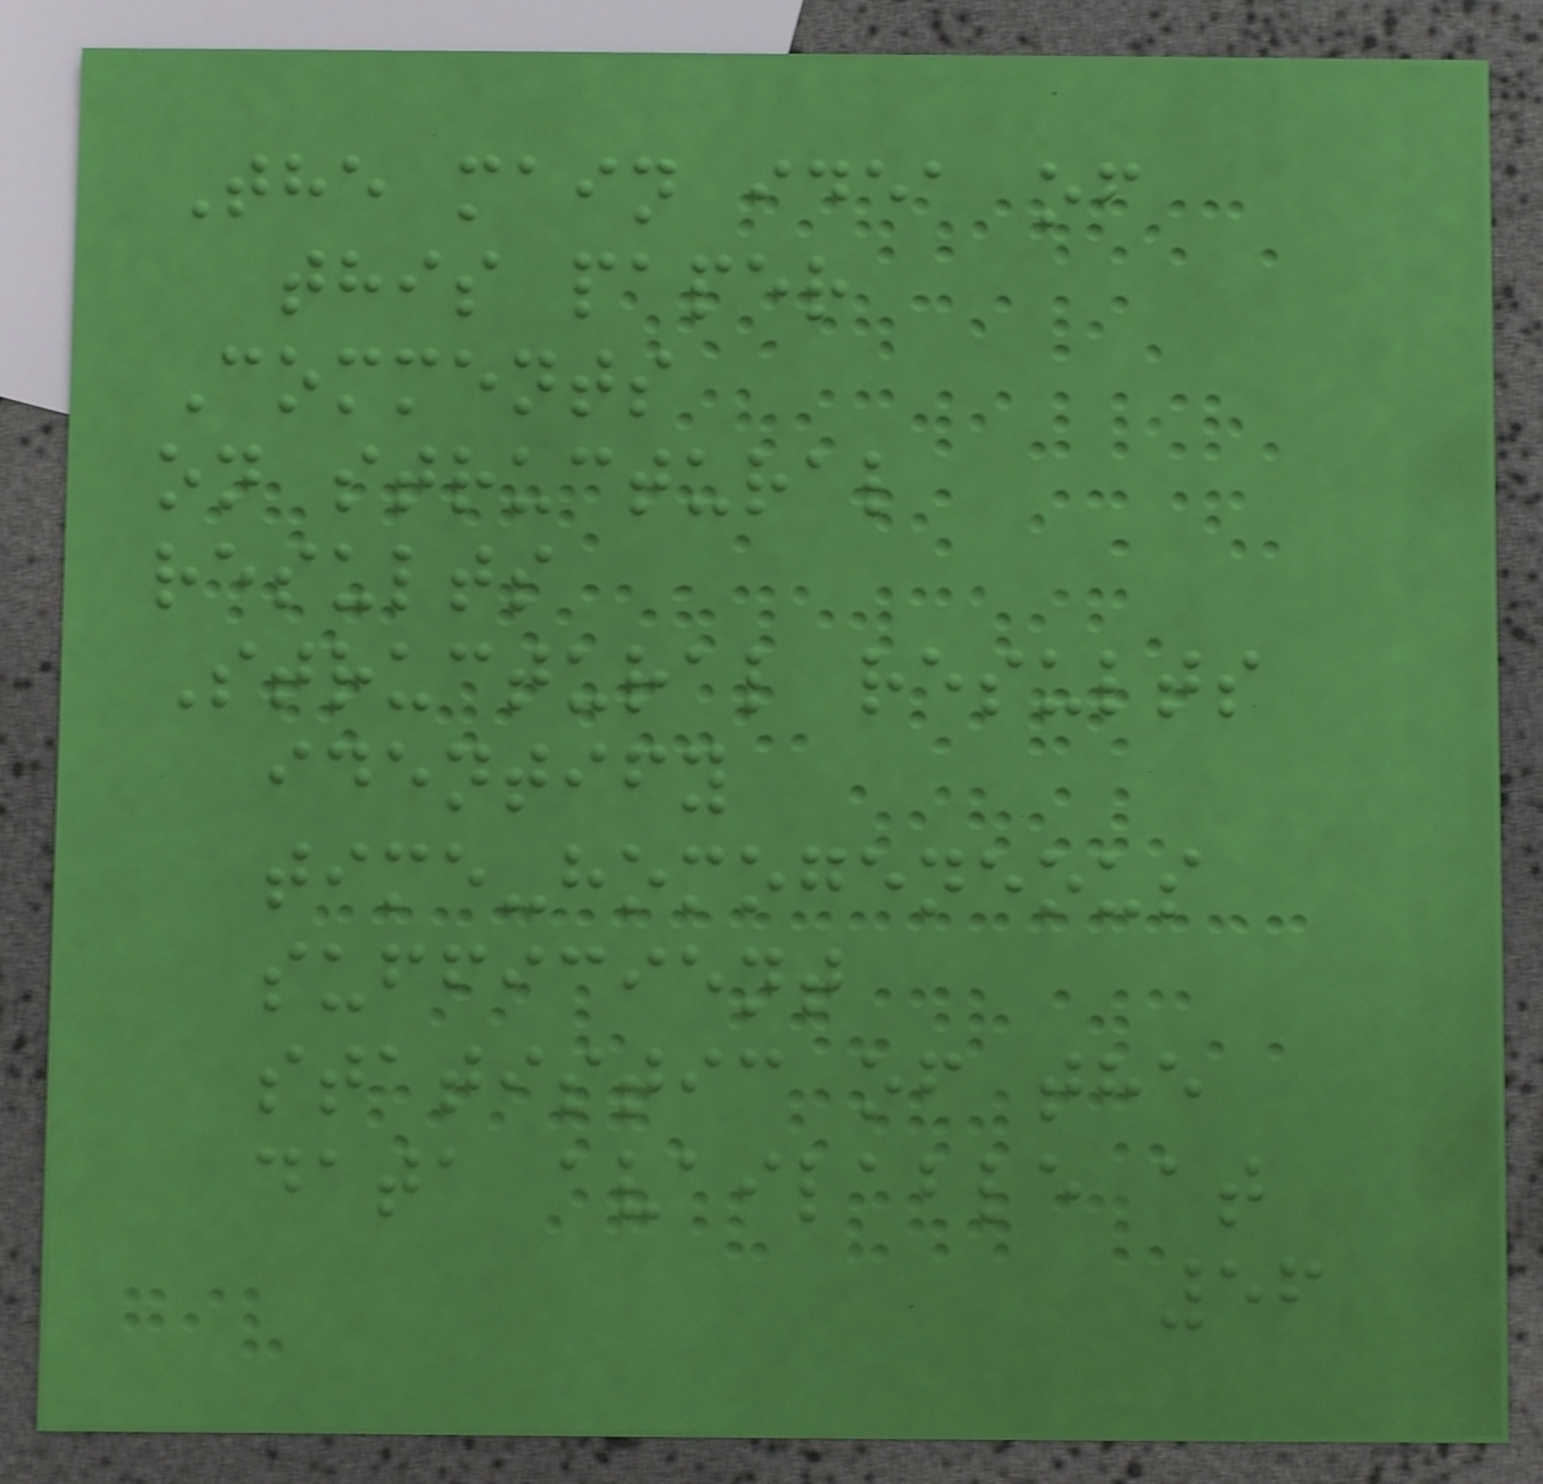The main idea of
this paper
Comments
on structural
results
Structural results
identify
time-homogeneous
sufficient
statistic of the
data available at
56
